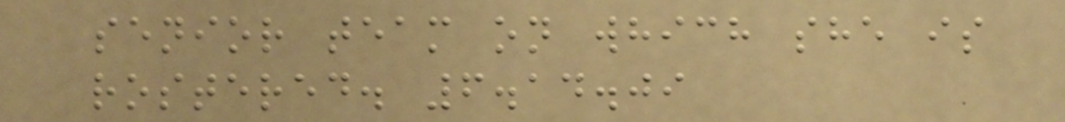senior team on which she is
rostered. 6.14.09
